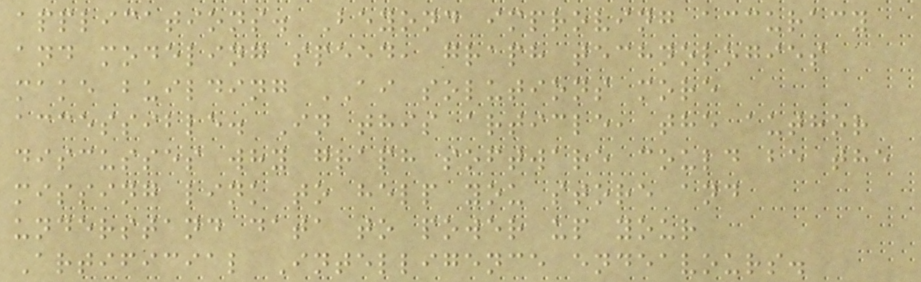applications. Beyond improving accuracy
and modeling speed, graph technologies
make building AI solutions more
accessible. In this article, the author
discusses why graph software could be the
missing link to help you store and
understand data to power up your
Artificial Intelligence endeavours.
